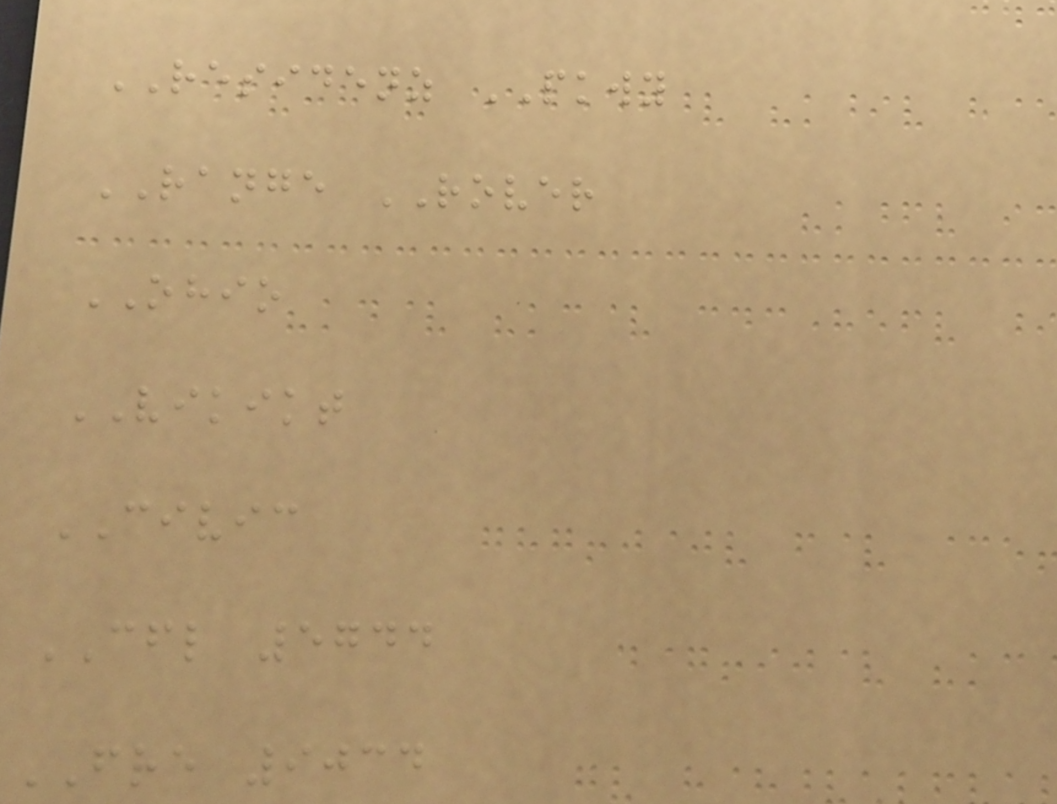RESIDENZ PKWY
RANGE ROVER
OHIO
VIKIKT
CIVIC
CFL 5744
FRE 9034
